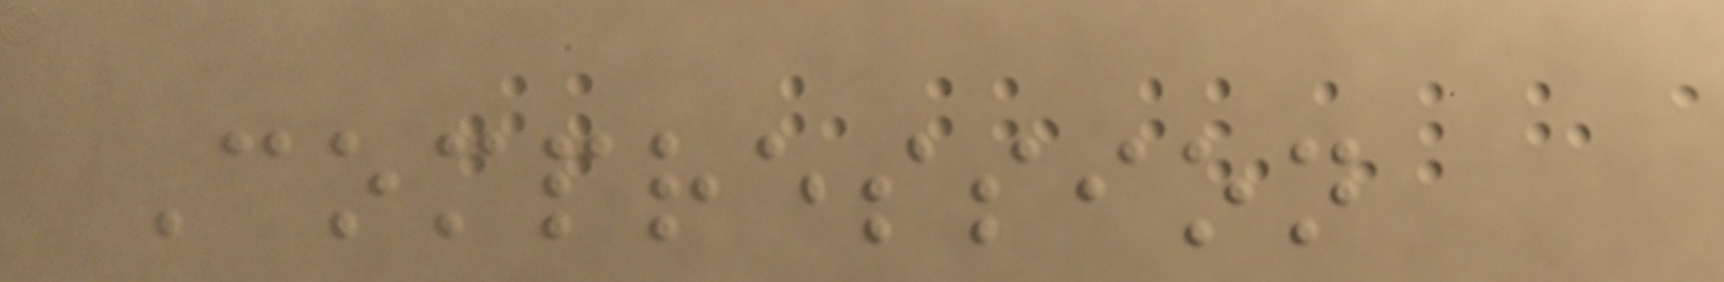Compression
